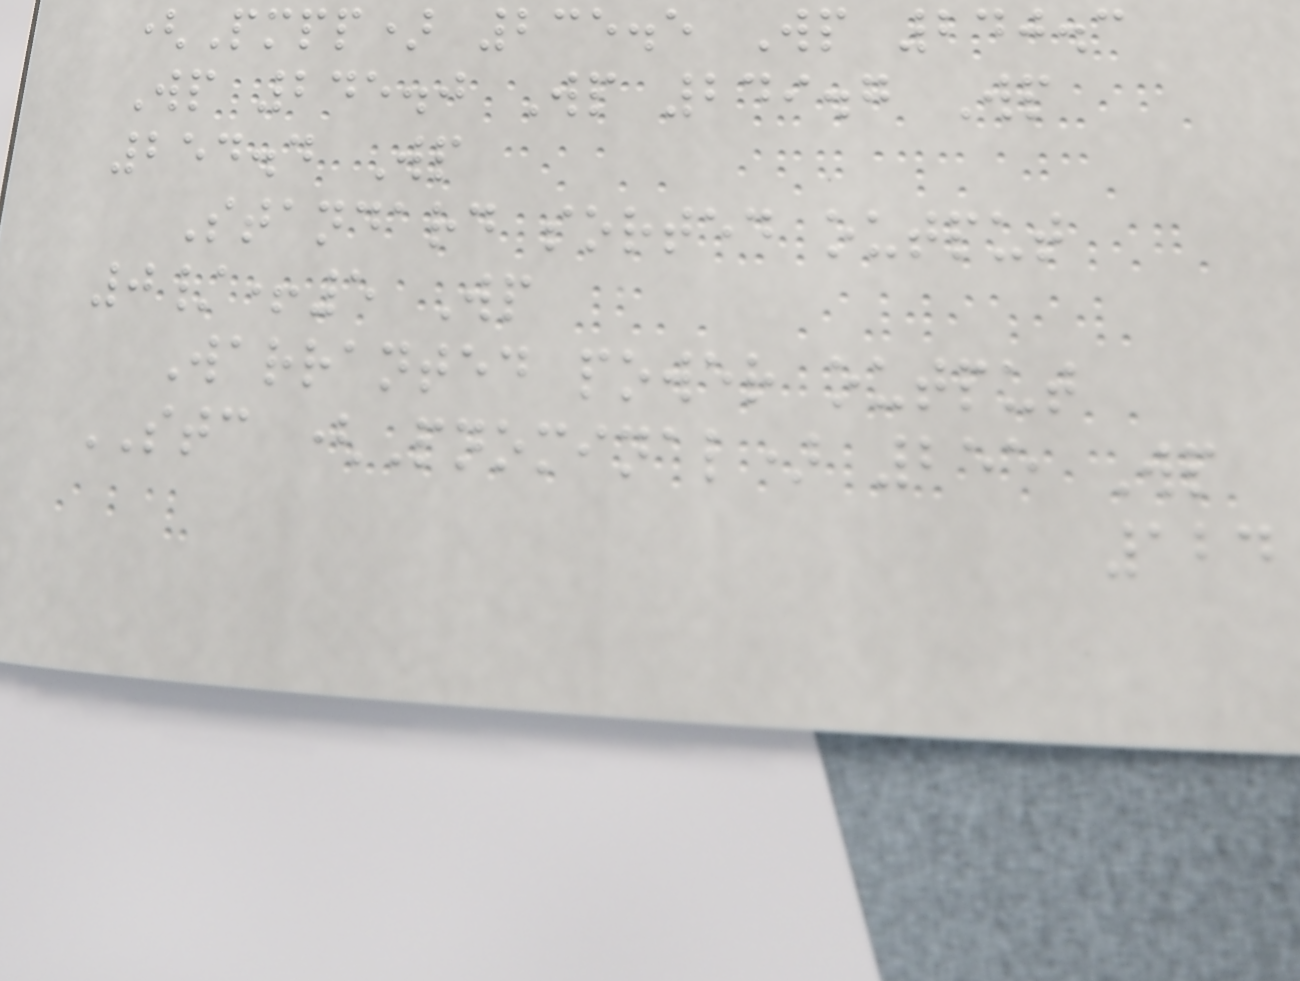(Pmpp) 235.5 Wp 240.3
Wp 245.0 Wp 249.7 Wp
254.4 Wp
Standard sorted output
0/+5 Wp
Warranted power output
STC (Pnominal) 255 Wp
124
